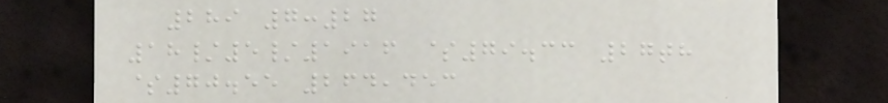289 7:27
18/5/1916 $79.33 27th
$70.55 264,453
